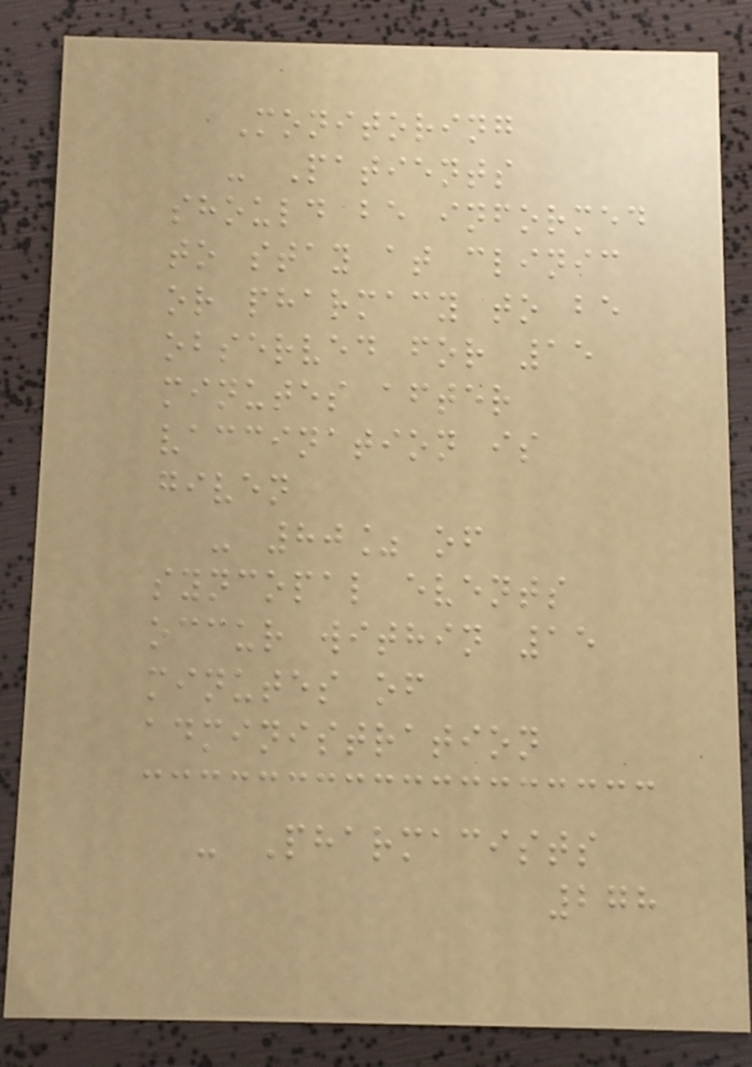Monitoring
- Patients
should be informed
to stay at clinic
or pharmacy to be
observed for 15
minutes after
vaccination is
given
- 80% of
syncopal events
occur within 15
minutes of
administration
- Pharmacists
278
